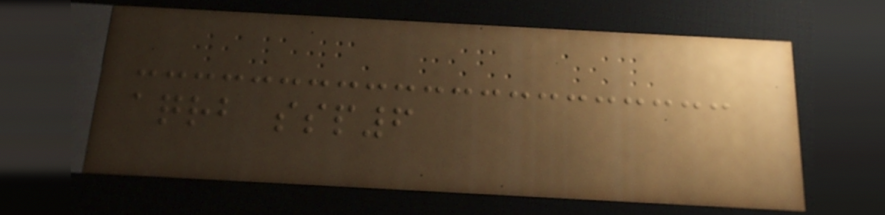aqrb ssp6
